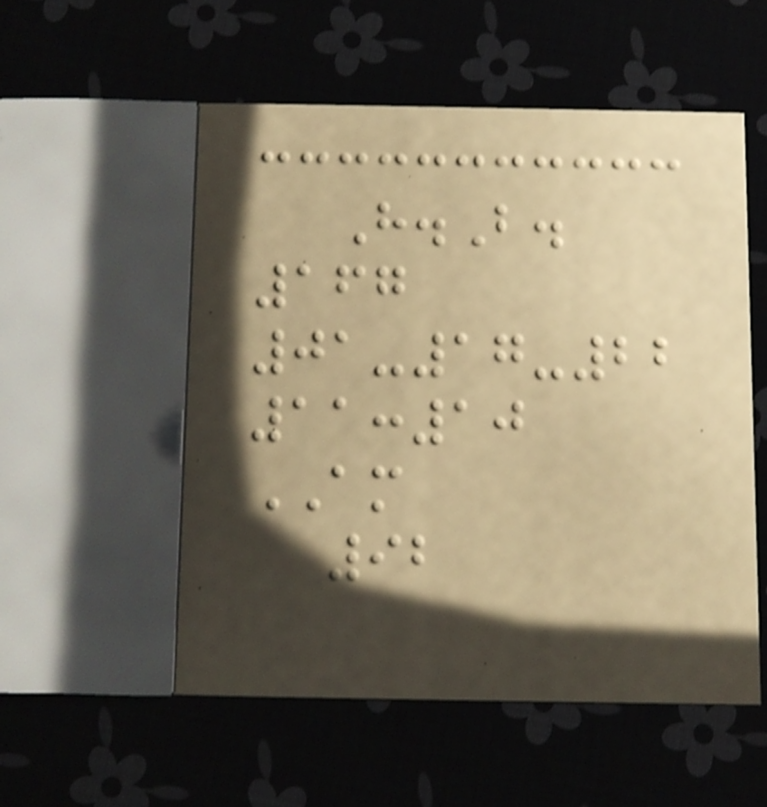H.B.
167
01-17-22
11:10
AM
92
